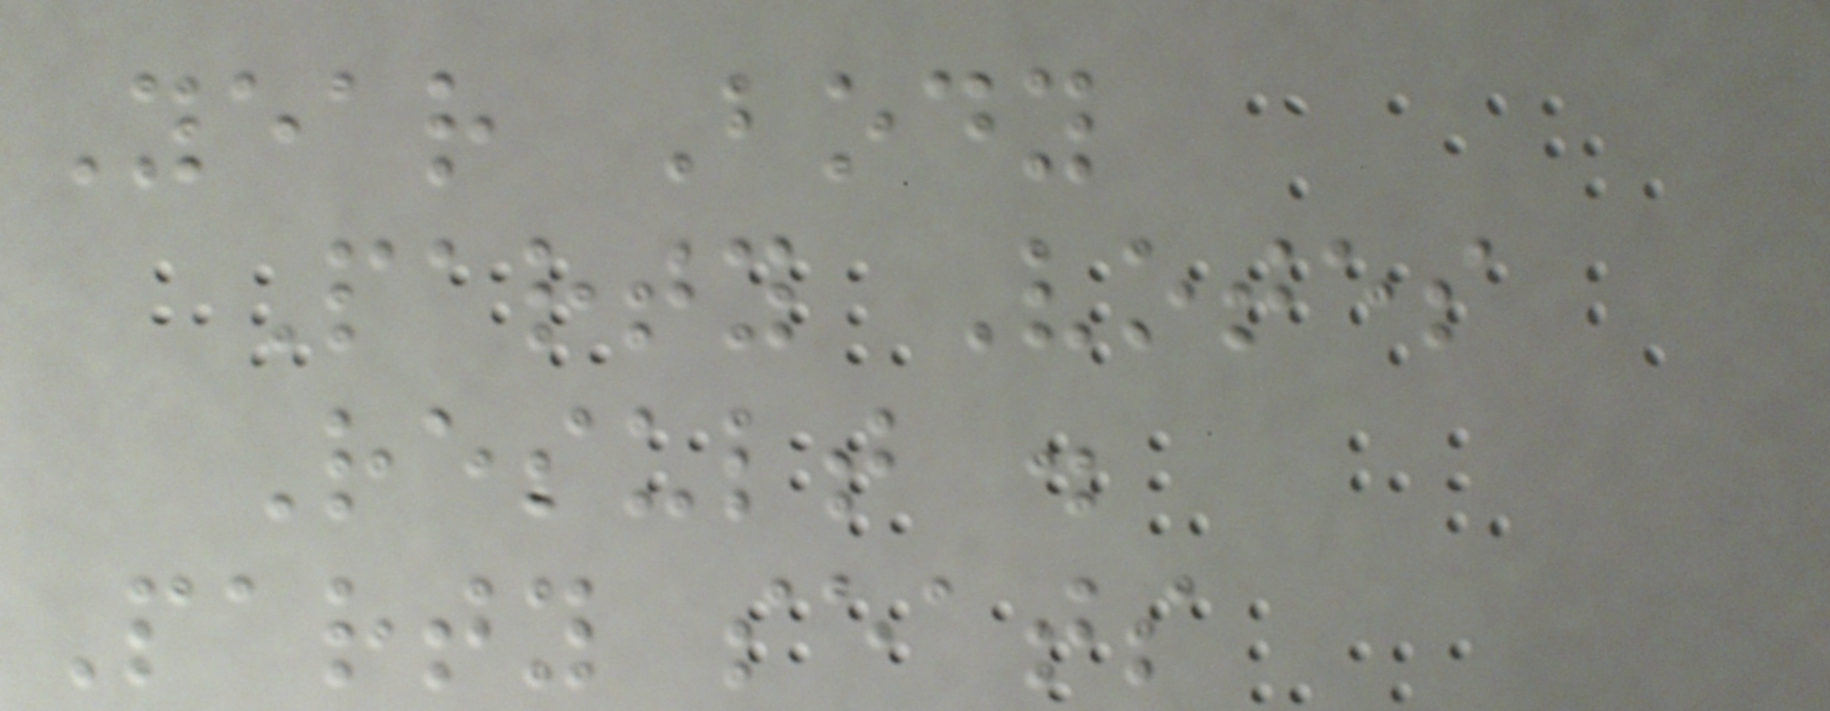Year Body
Party Votes
Result .
Party seats
